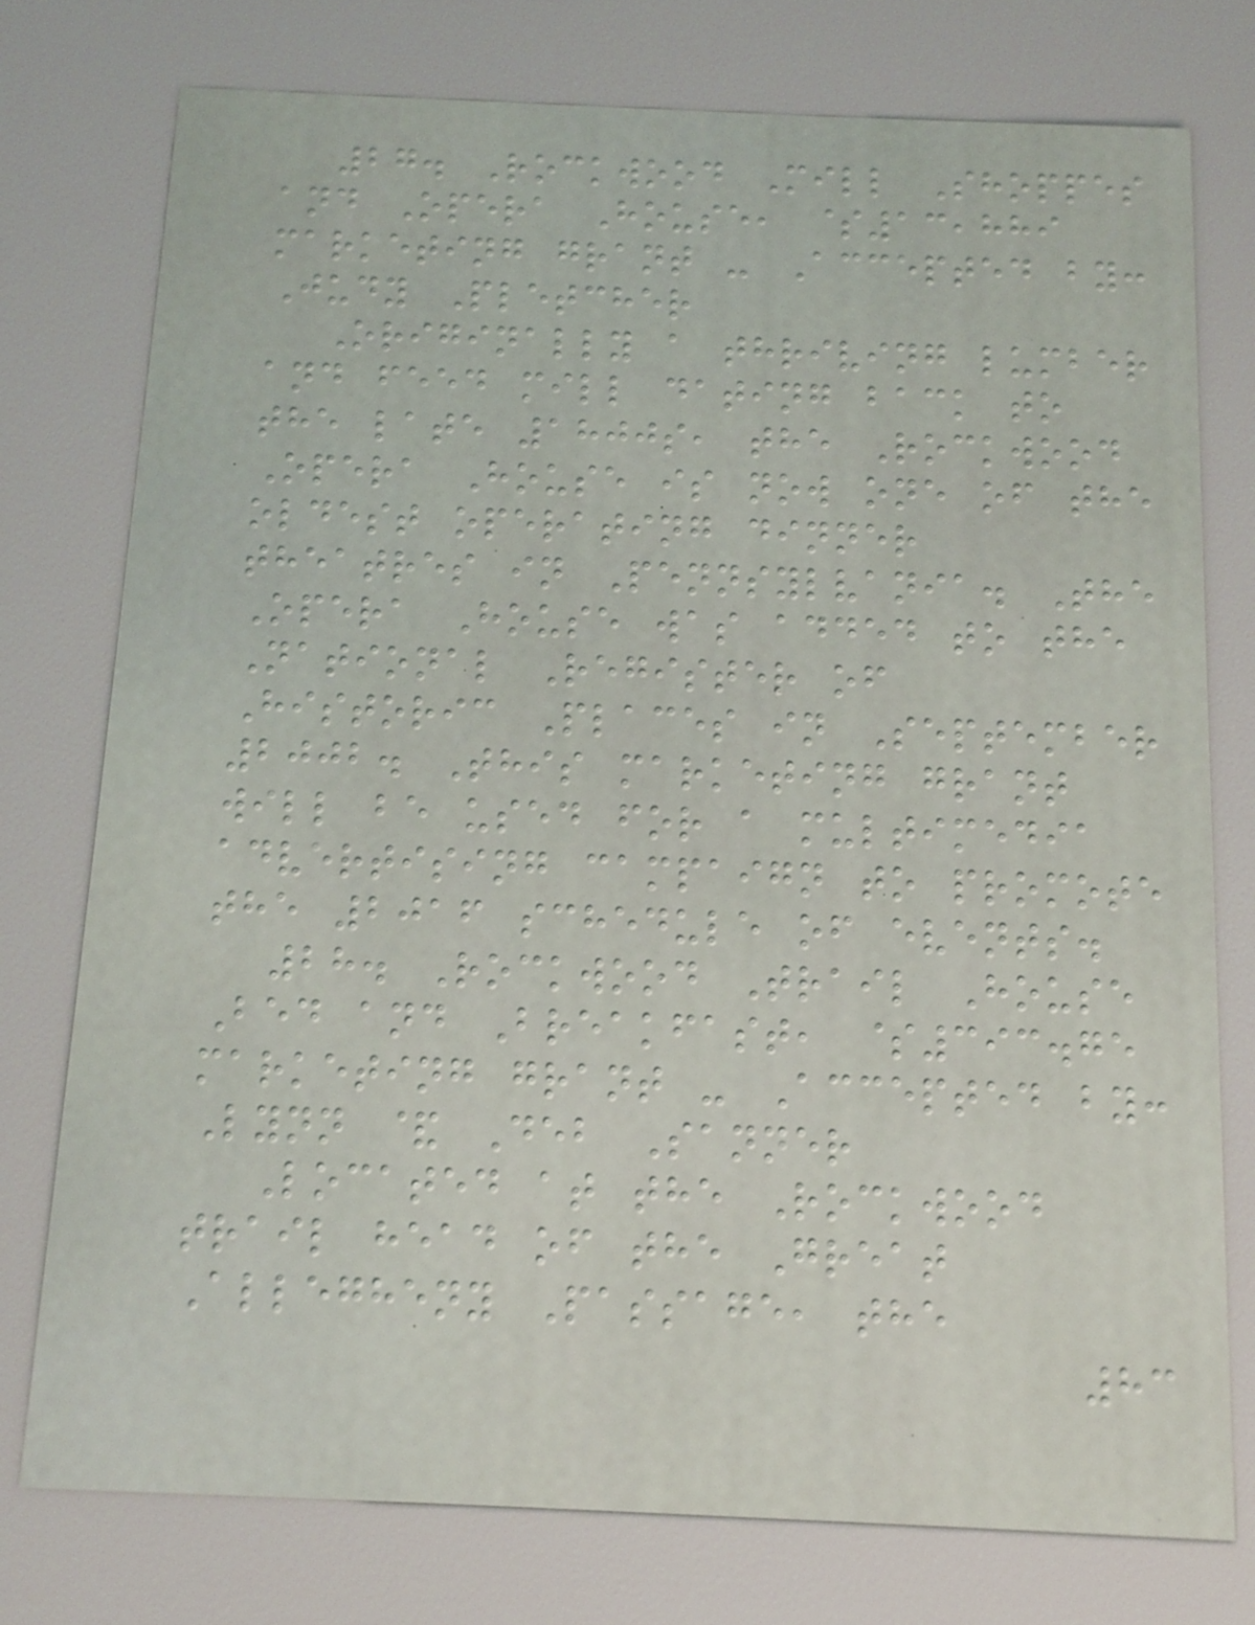27. Rockwood Mill Shoppes
and Opera House, $13,889
marketing grant - Accepted by:
Judy Pletcher
Originally a thriving lumber
and feed mill dating back to
the late 1800s, the Rockwood
Opera House is now one of the
oldest operating dinner
theatres in Pennsylvania. The
Opera House was added to the
National Register of
Historic Places in September
2002. This marketing grant
will be used for a multimedia
advertising campaign to promote
the 2016 schedule of events.
28. Rockwood Trail House
Bed and Breakfast, $393.75
marketing grant - Accepted by:
Lynn & Deb Sanner
Located at the Rockwood
trail head of the Great
Allegheny Passage, the
83
